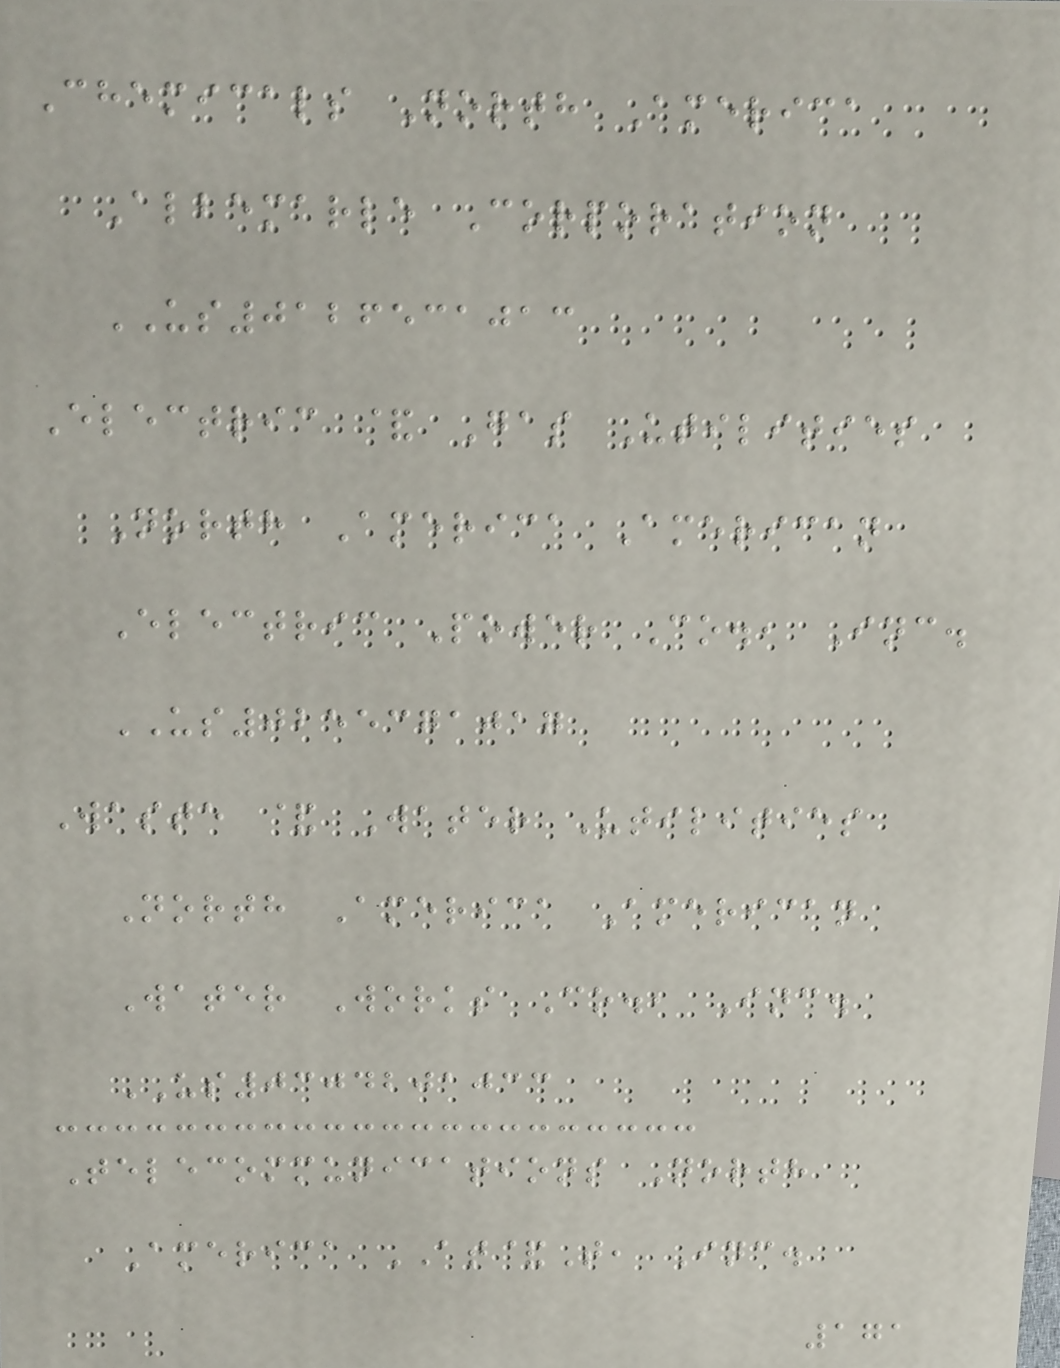Chemicals North America
Albemarle Corporation
US0126531013
Electric & Gas Utilities
North America American
Electric Power Co., Inc.
US0255371017
Waste & Water Utilities
North America American
Water Works Co., Inc.
US0304201033
Telecommunications North
America AT&T, Inc.
171
